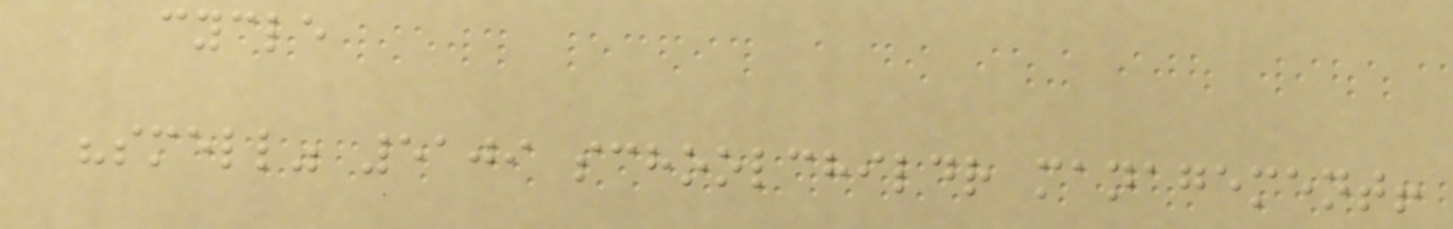cycle
"smell" 5109 schoolchildr management!
